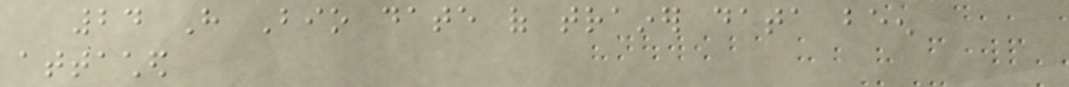24 Have Bio date of trainer data been
attached
